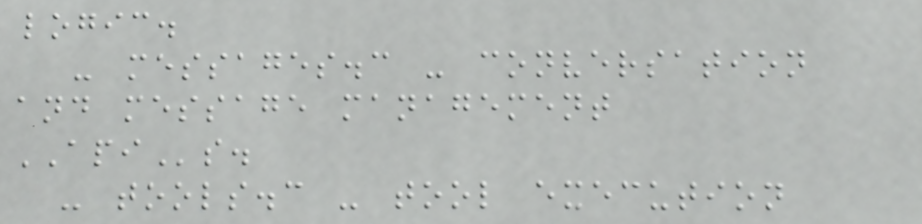logic.
- messages.c - conversation
and message management
APIs.
- tools.c - tool execution
